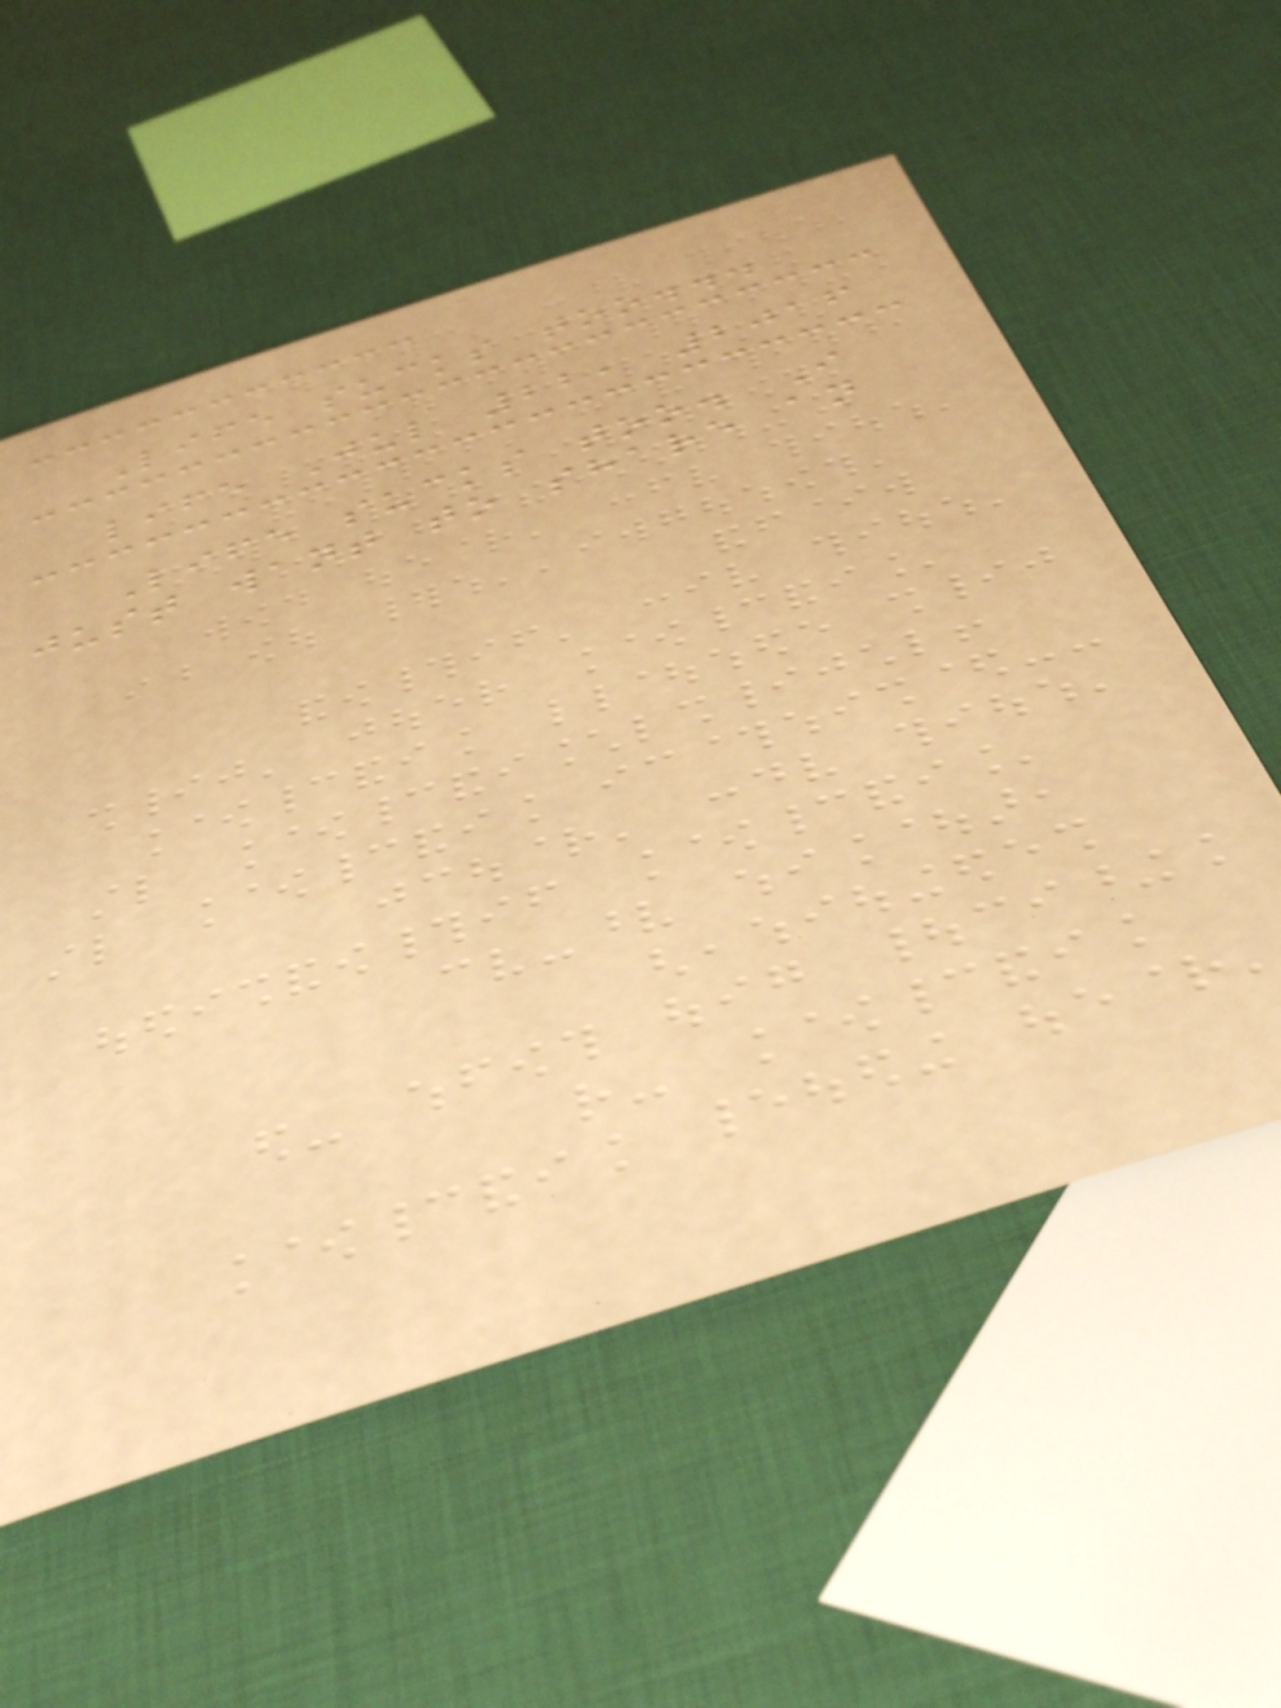Life sucks too...
life Jul 22, 2016
Life sucks too. I
just want to share an
